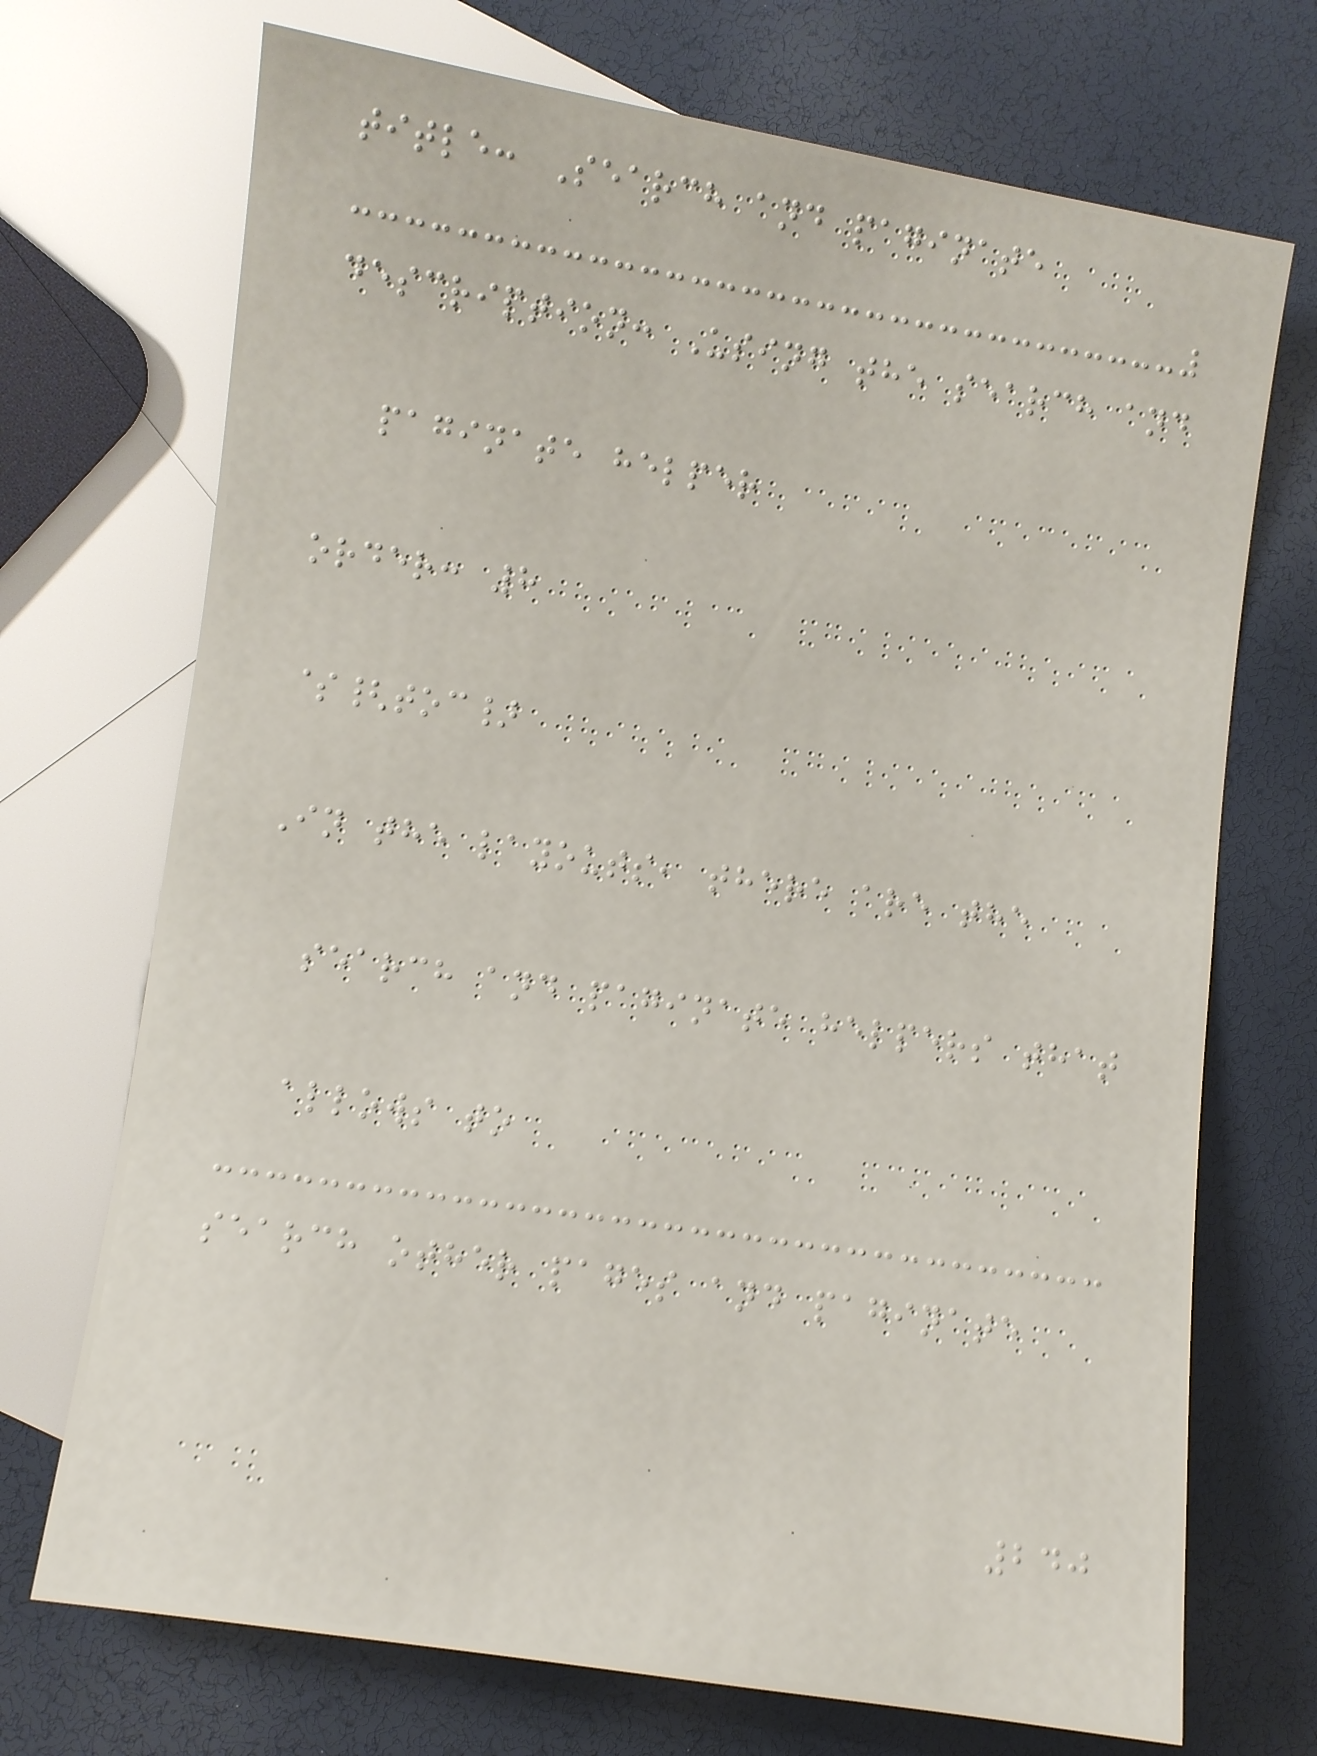title: Search and paginate
description: Using the search and
paginate helper
order: 8
${toc}
In the layouts, there are the
search and paginate helpers that
allows to
search other pages and paginate
240
